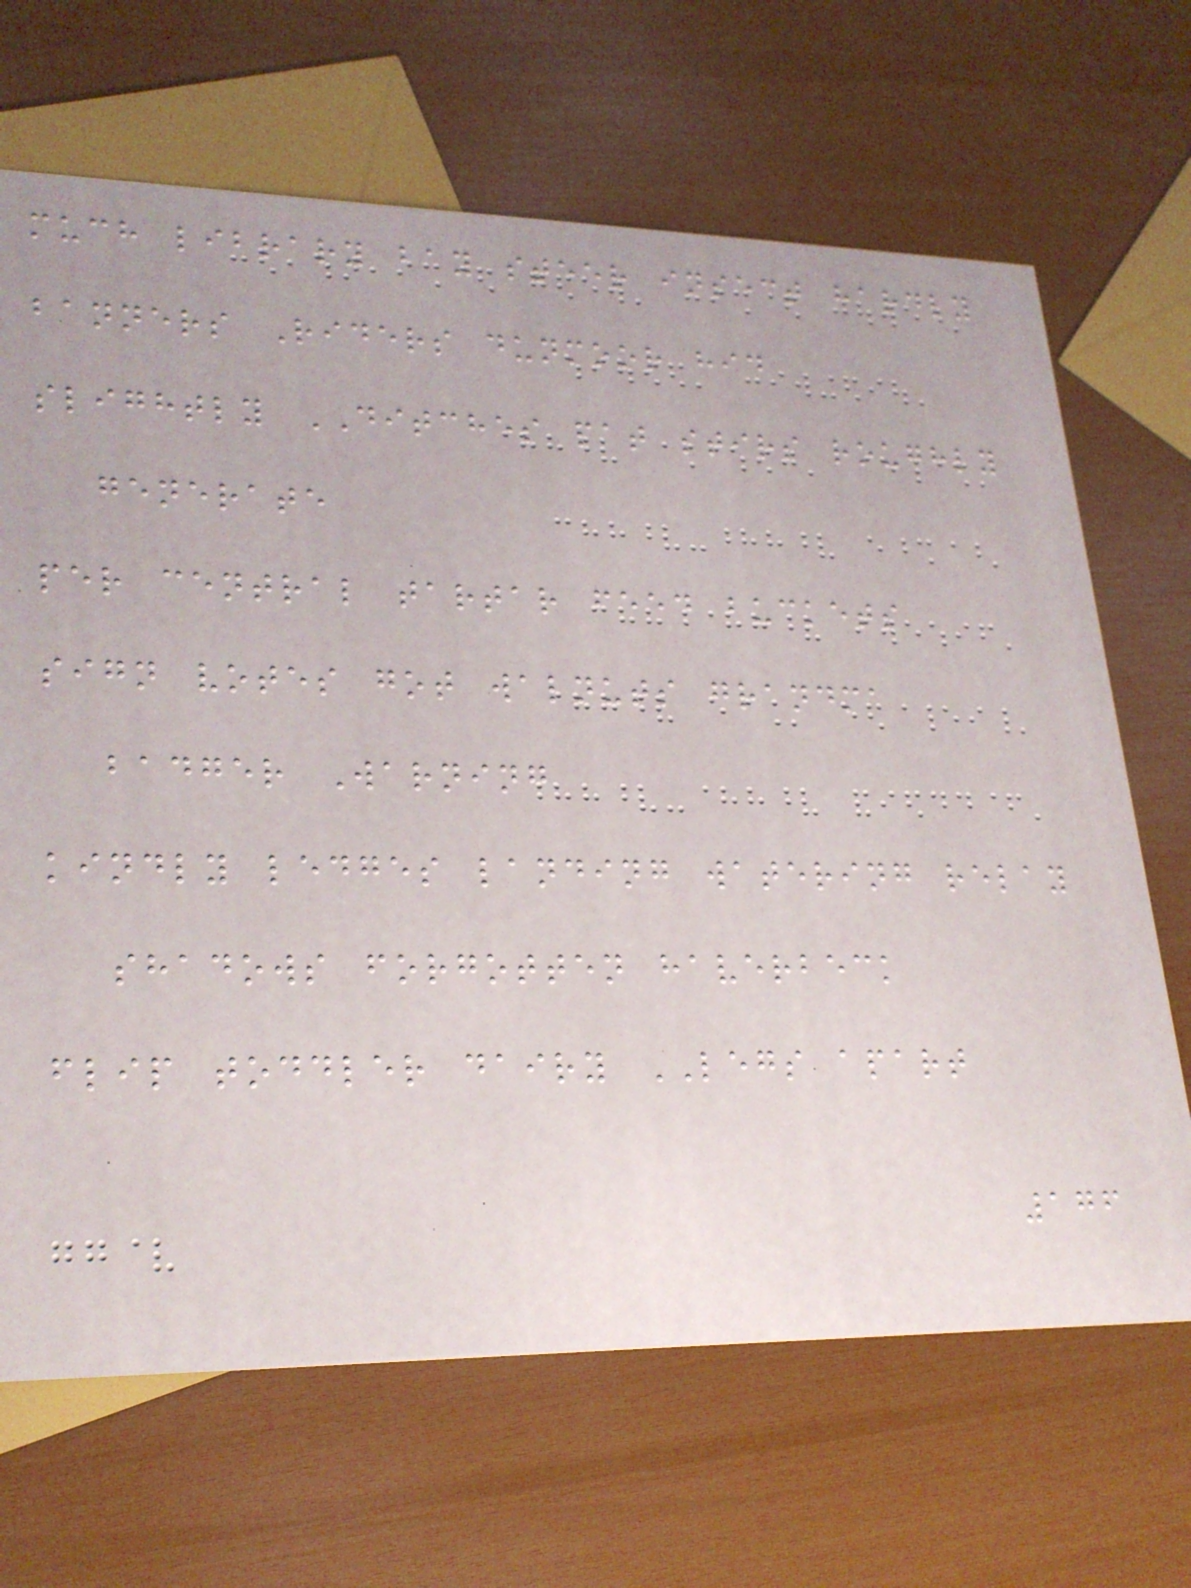much library bay steer insect hardly
banners Riders dunmoor hid
slightly DITCHES pat stirs roughly
generate
per central tartar feed buckets
sign votes got walnuts grandma
badger Warning
kindly ledges landing watering relay
shadows forgotten haverbeck
flip toddler dairy LEGS apart
176
